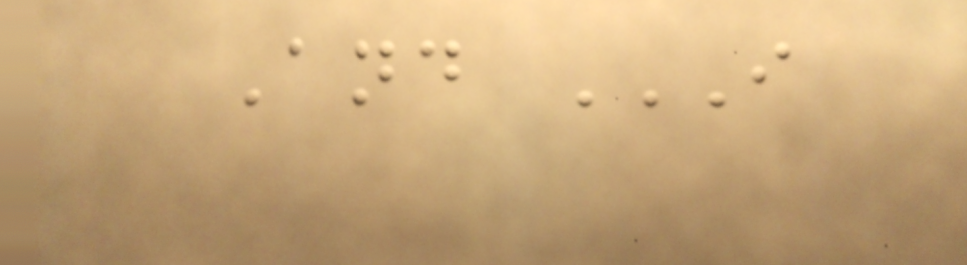And I
